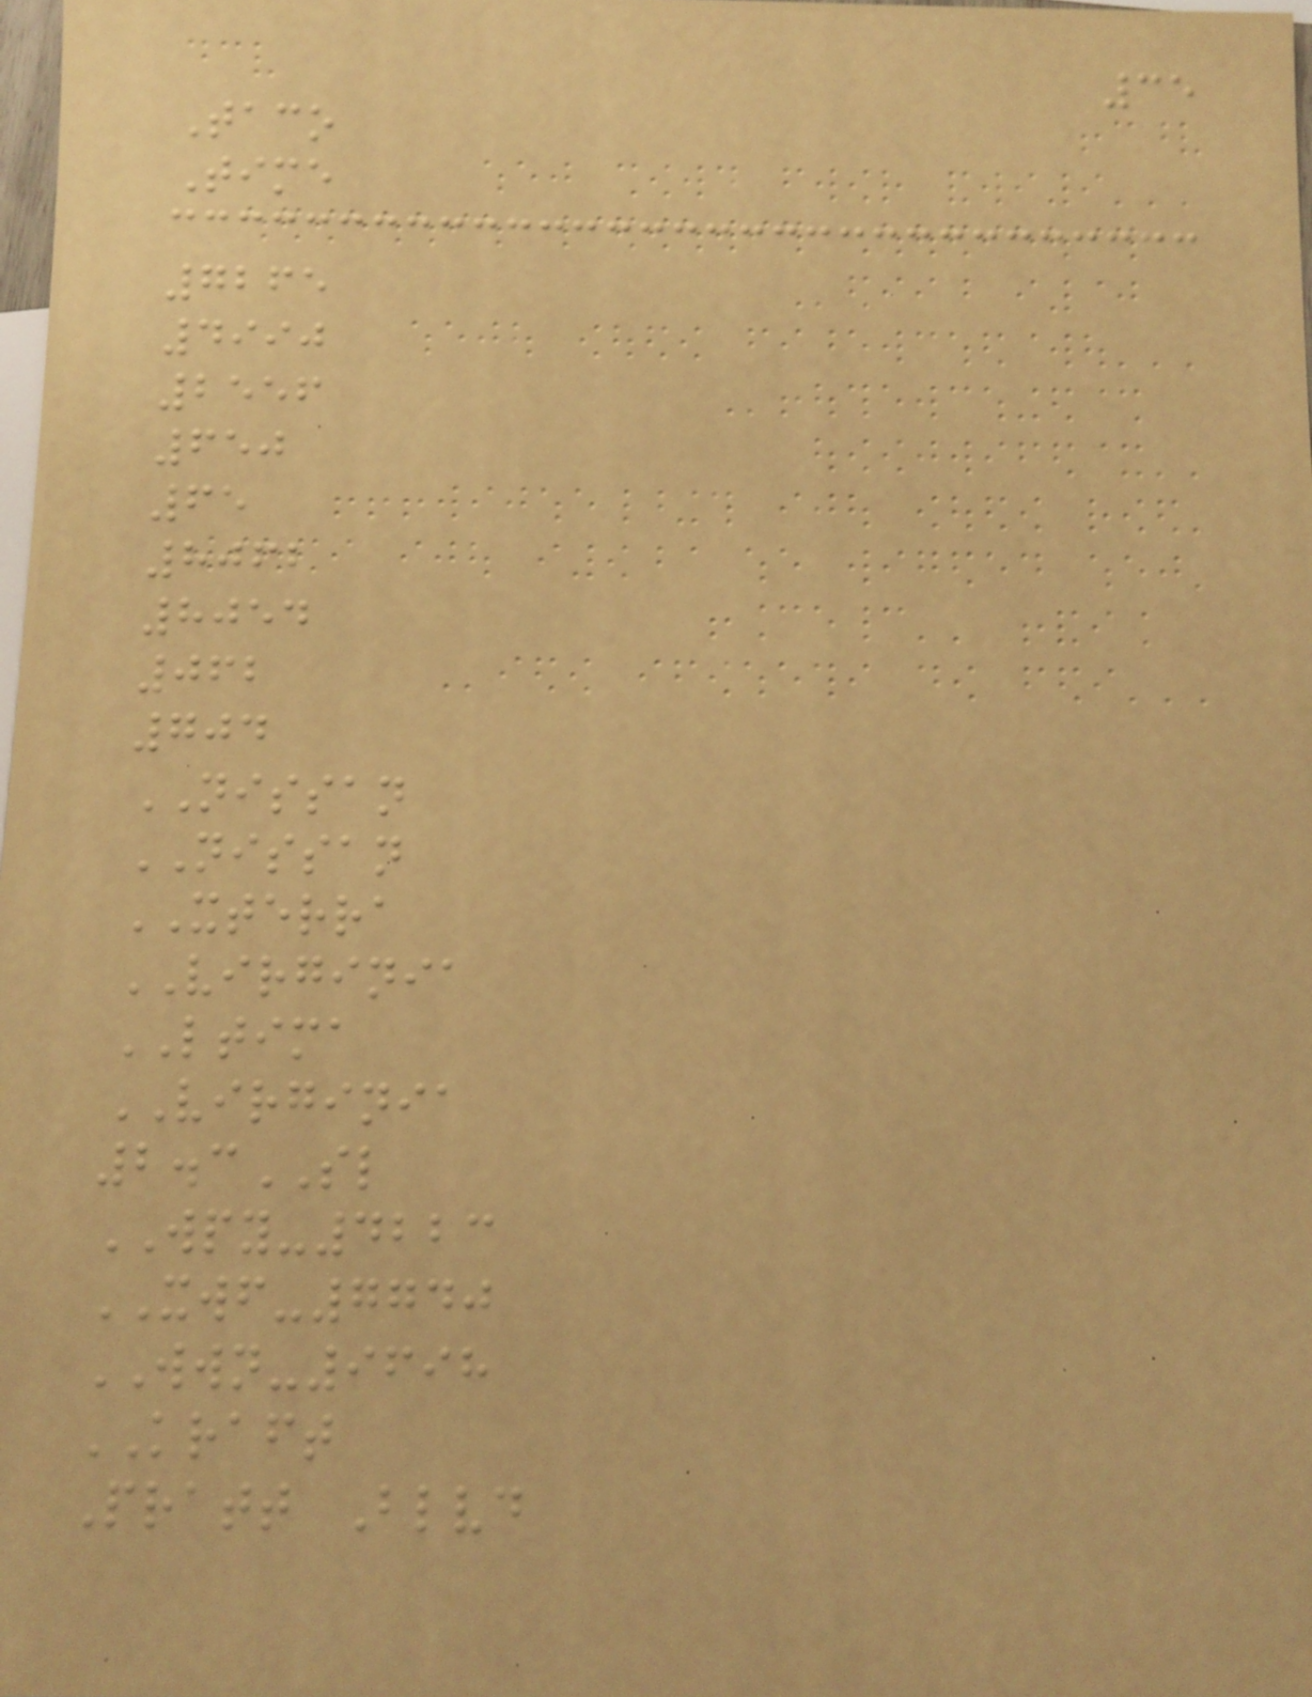35
Taco
Time
7265
4990
2556
650
65
8062
8054
062
704
NISSAN
NISSAN
XTERRA
VIRGINIA
LTIMA
VIRGINIA
2.3SL
WPY-4223
XWF-7740
WWN-9698
KRAFT
Pratt Blvd
